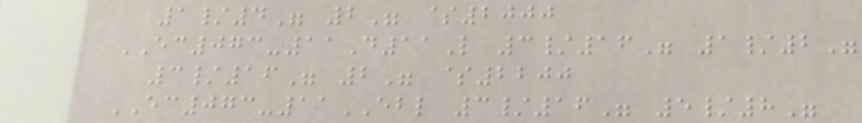1/4" 2" $2000
EC073-11D11L 3/16" 1/2"
3/16" 2" $2200
EC073-11EBL 3/16" 5/8"
